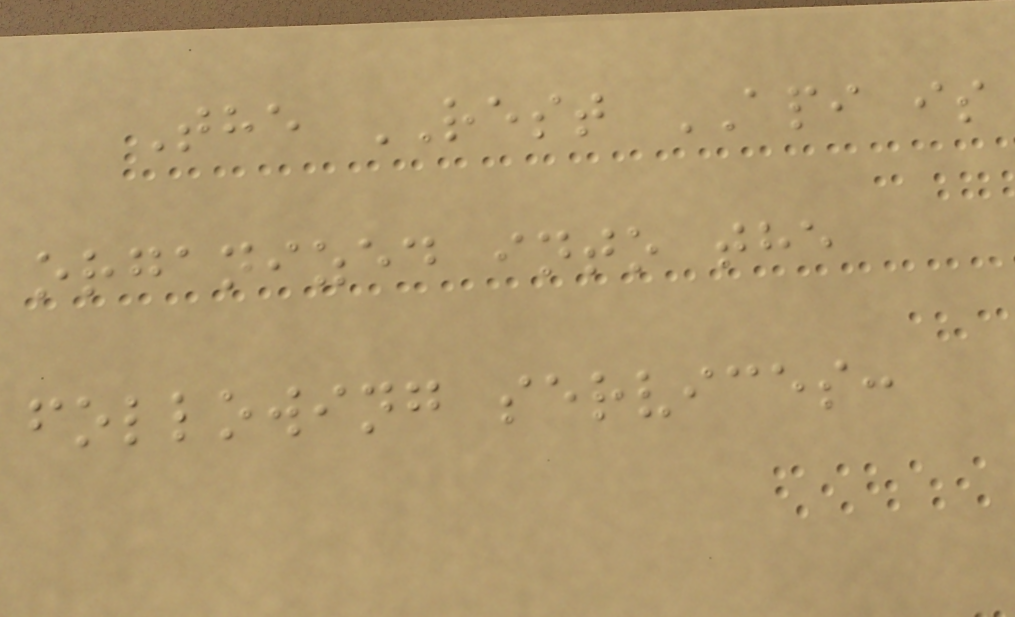The REST API is
organized into the
following services:
